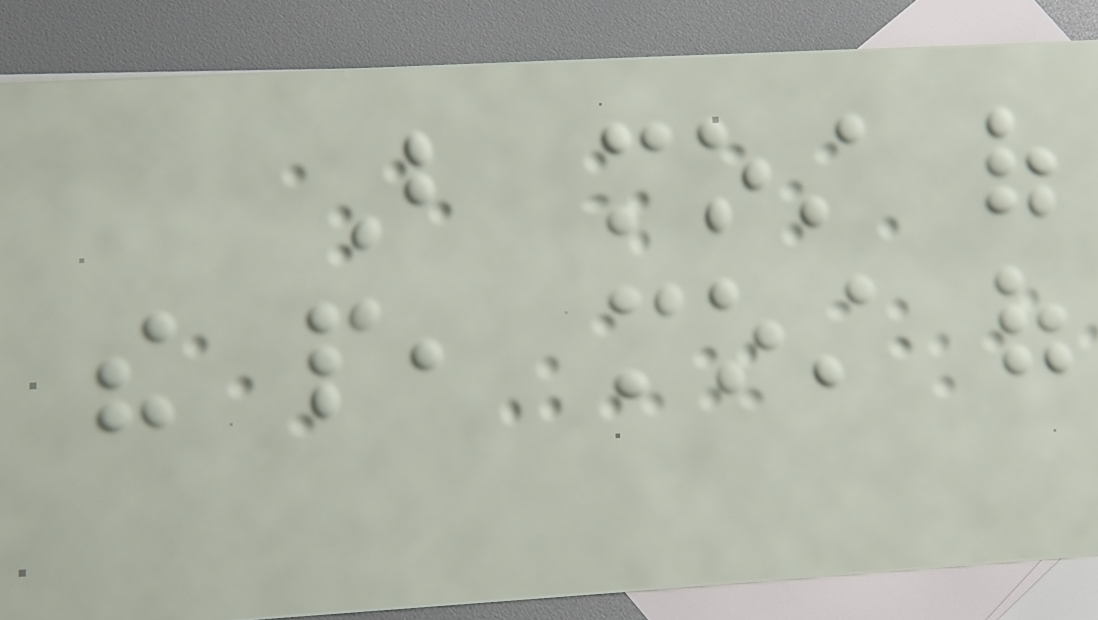But most of
the people, most of
